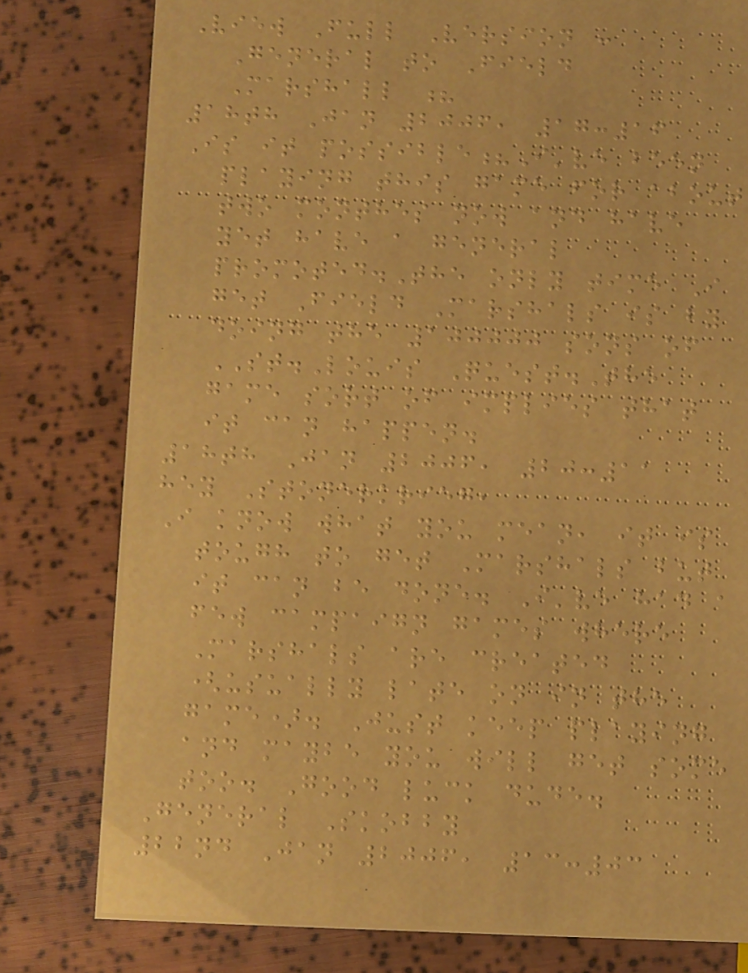View Full Version :
General to Field
Marshall ?
18th Jan 2006, 17:16
Is it possible?I've been
playing this game for about
two monthes now and have
yet have a general
promoted.The only time I
get Field Marshals is by
doing the 100000 sons of
ST.Louis Quest.The
game sort of implies that
it can happen.
18th Jan 2006, 20:11
hey Stonerkrieg,
I know what you mean, it is
tough to get Marshals but
it can be done. I've had a
few campaign games where
Marshals are created
(usually late on in the
game). Just keep playing
and maybe you will get some
too. Good luck dude.
General Skobby
22nd Jan 2006, 13:03
